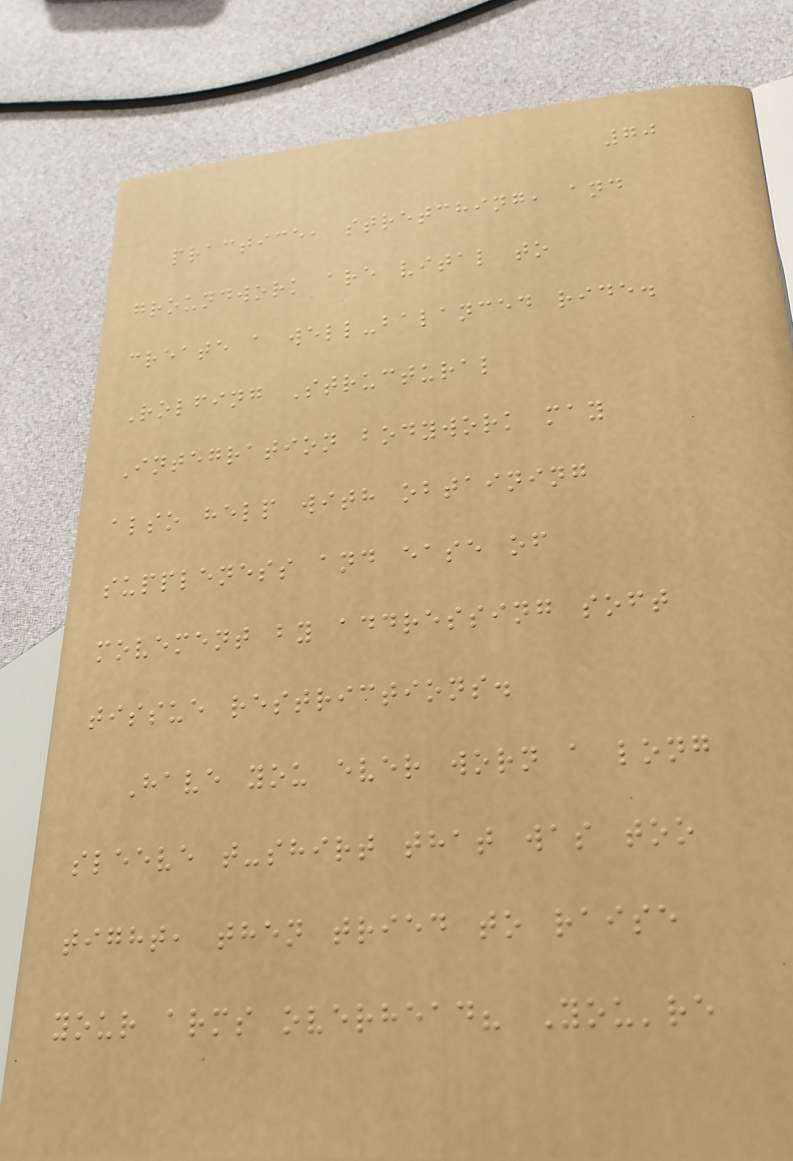70
practice, stretching, and
groundwork are vital to
create a well-balanced ride.
Rolfing Structural
Integration bodywork may
also help with obtaining
suppleness and ease of
movement by addressing soft
tissue restrictions.
Have you ever worn a long
sleeve t-shirt that was too
tight, then tried to raise
your arms overhead? You're
